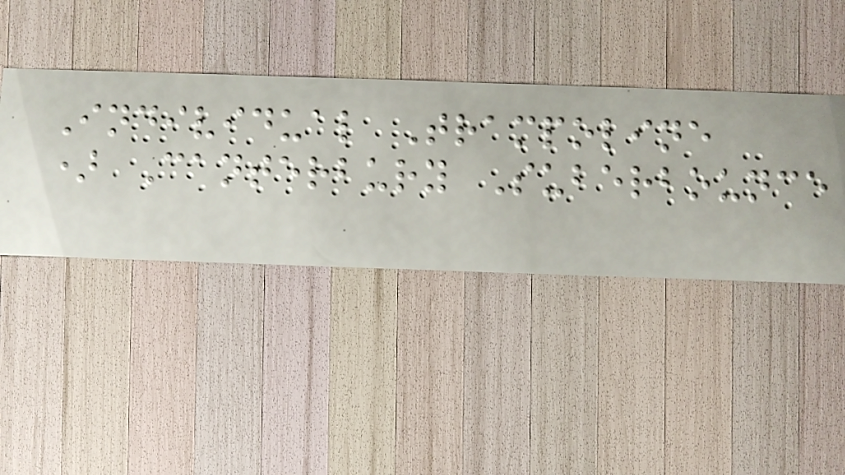Individual Trampoline
) Canterbury Suberbounce
